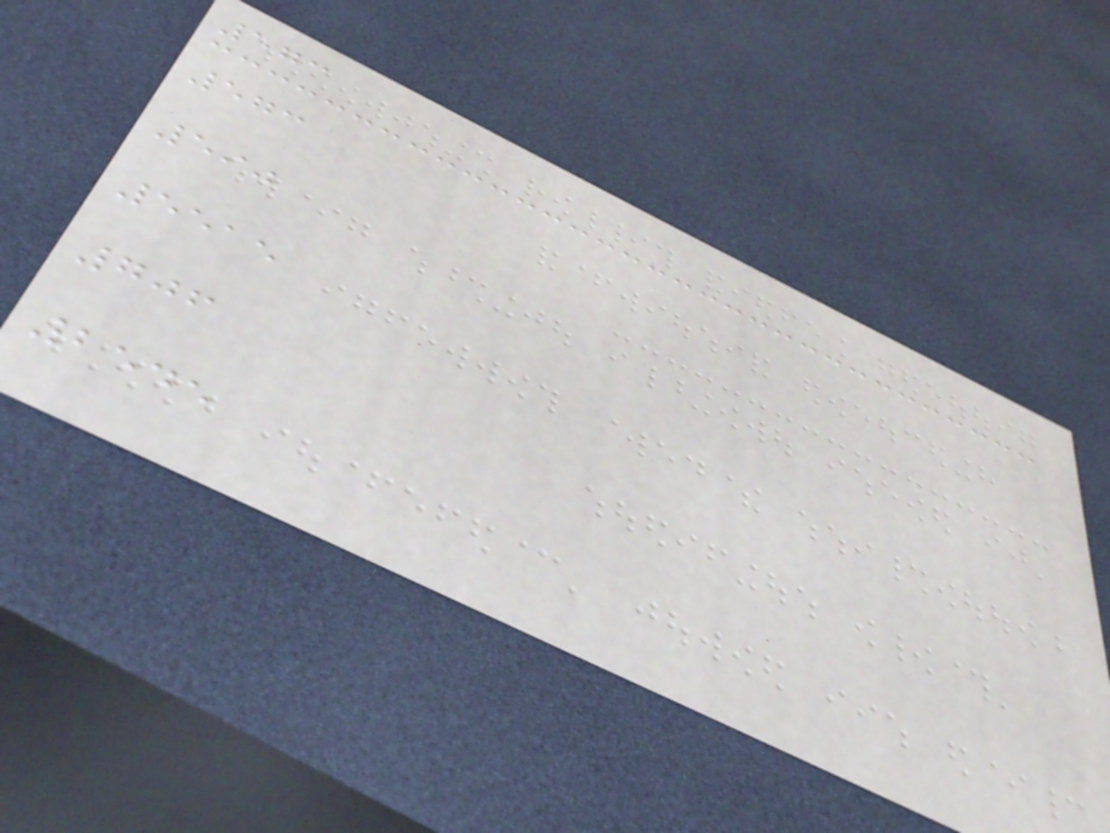573
573
590
5515
706
2545
